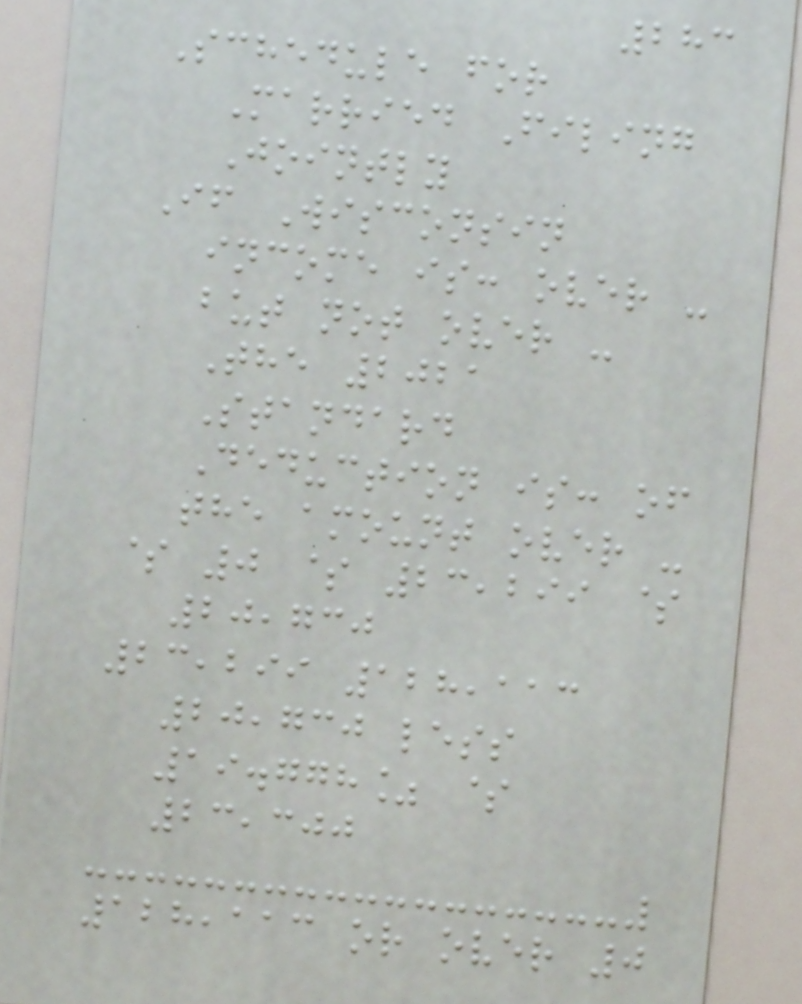283
Schedule for
Married Filing
Jointly
If Wisconsin
income is: over -
but not over -
The 2021
Standard
Deduction is: of
the amount over -
$ 0 $ 23,299 $
20,730
23,299 128,113
20,730 less
19.778% $
23,300
128,113 or over 0
